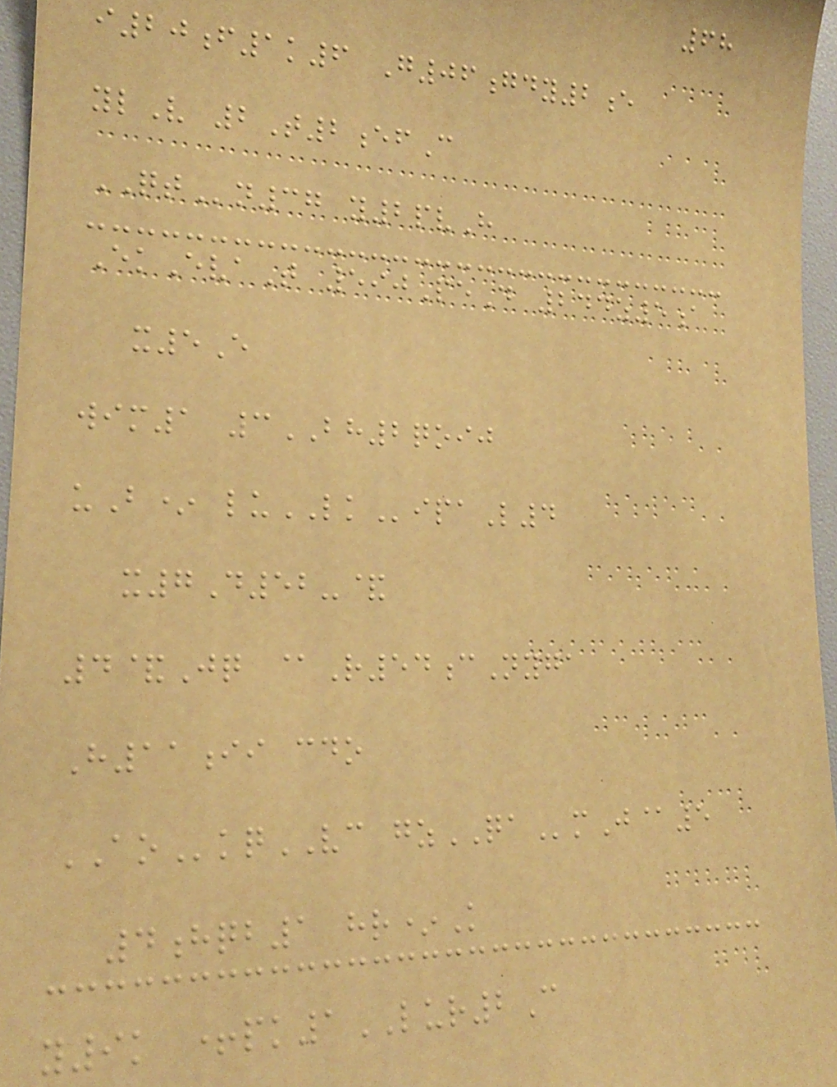68
i20f1k6 G06gdy2e
ylV 2T2efC
QTn37 y2pvH
EkEvaT 590PeD 244z5a
x5E
wim1 3BH2qoij
uB* luLKipaL4
x7D52-&
4&Jq @R54cNyga
H11ii cdo
AOkqVC gzQAmJ@5
4hqb1 hr*K
y9k +pk1LUR2C
